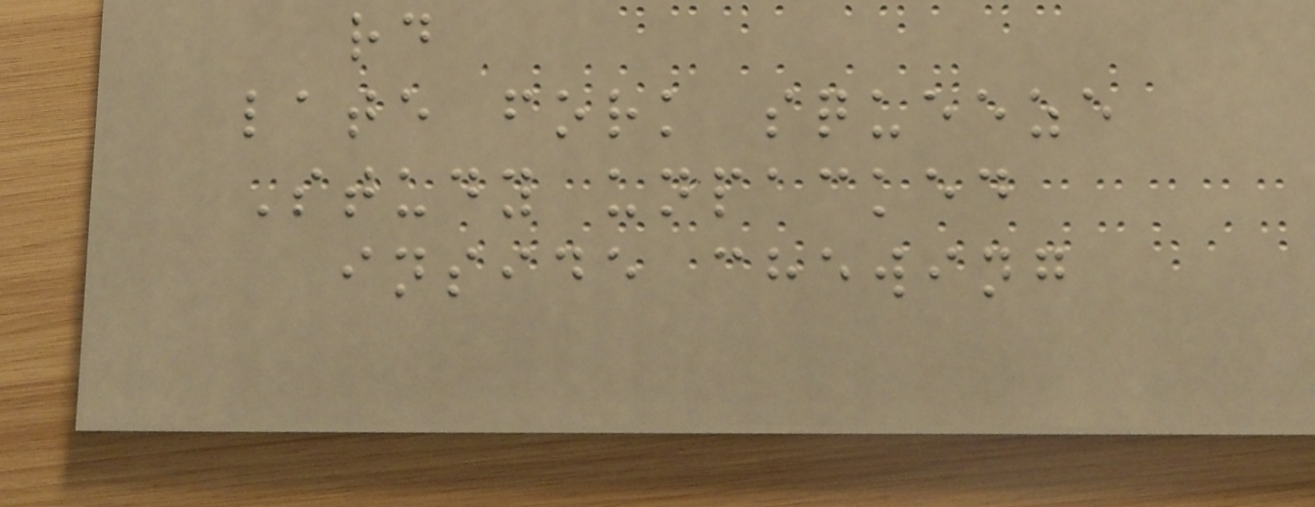rd
late fork squeeze
Study unpacked
inside chewing
